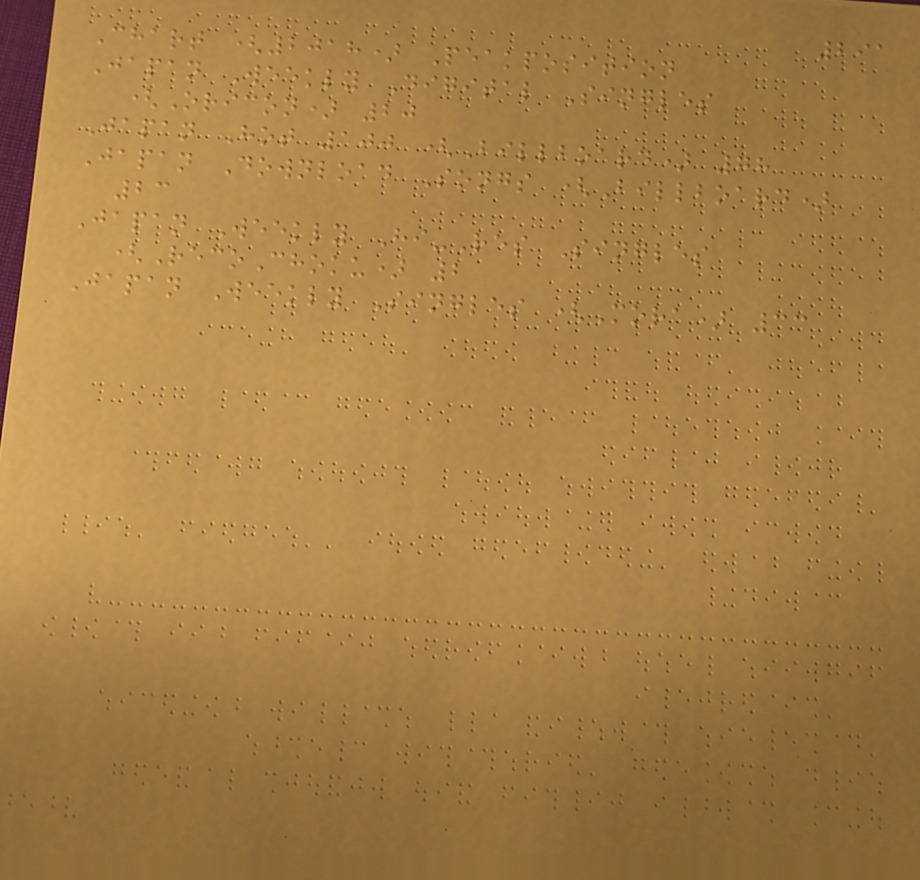291
Chart (2018) Peakposition
Japan Weekly Digital Singles
(Oricon) 20
Japan Hot 100 (Billboard) 78
Japan Download Songs (Billboard)
23
Japan Weekly Hi-Res Singles
(RecoChoku) 2
Japan Weekly Singles (Mora) 33
